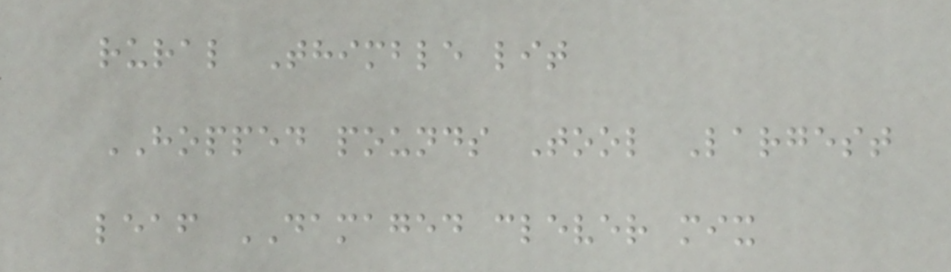rural Thimble lit
HOPPED pounds Tool Largest
leaf DAMAGED clever mix
